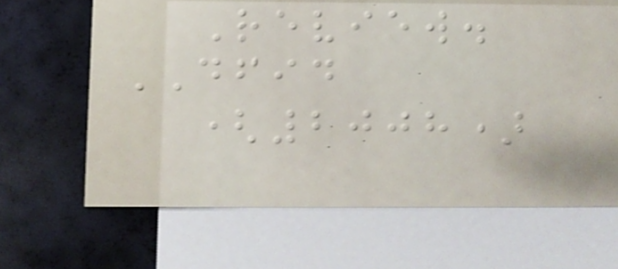Review.
DFID
(2008)
